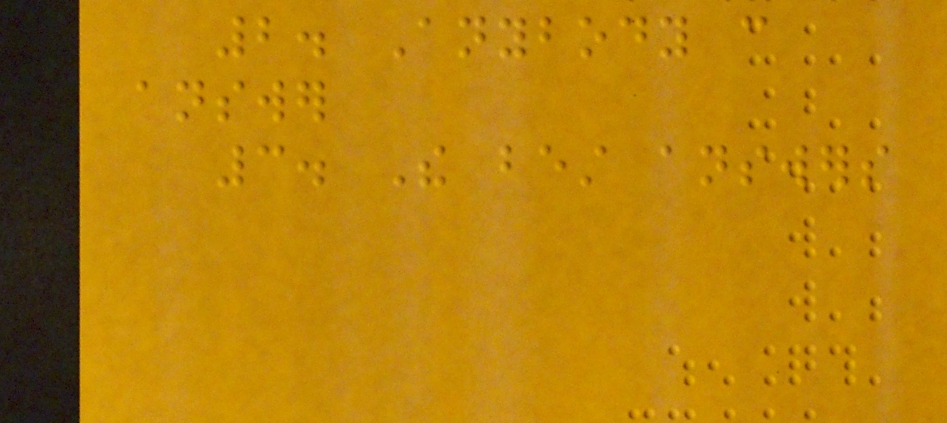2. Anybody can
answer
3. The best answers
